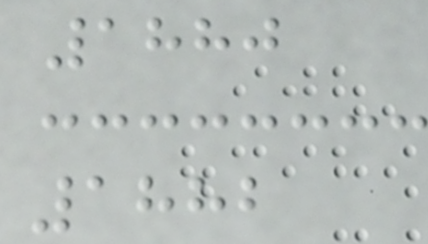1880
1882
